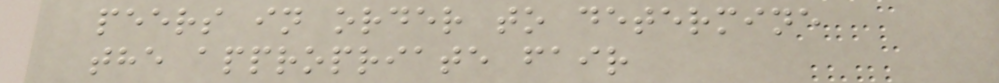peers in order to determine
the appropriate fair
